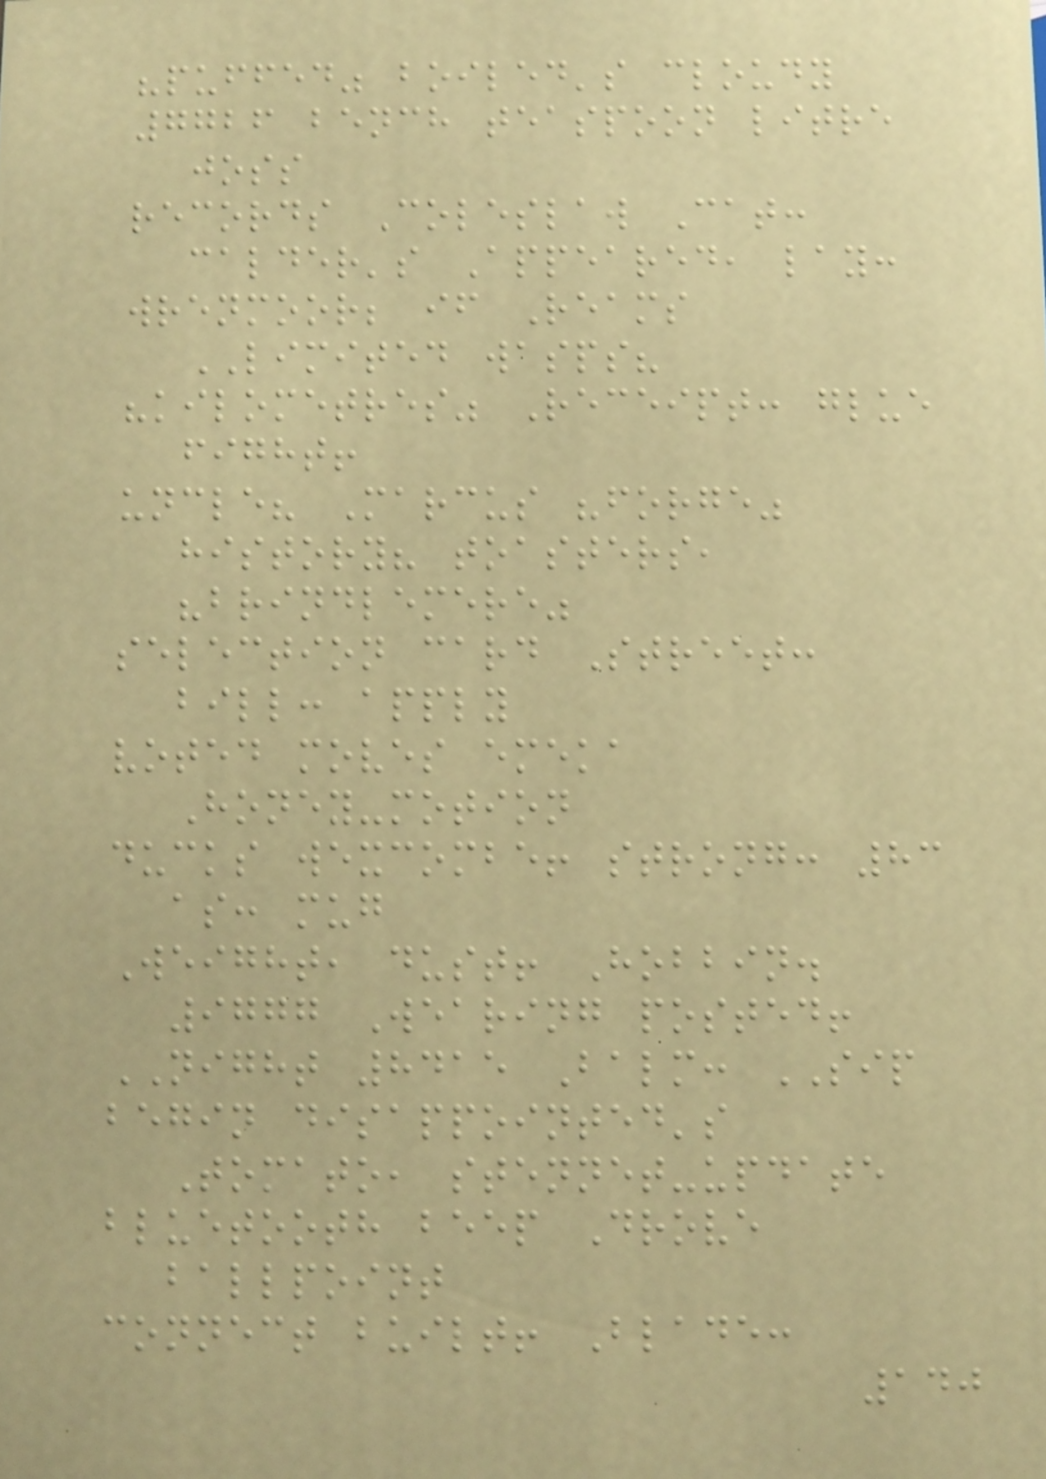"puffed" boiled's cloudy
7726 bench teaspoon litre
joss
records Coleslaw Cat:
calder's Appeared, lay:
wrenmoor; if Reams
LIMITED wasps?
"kilometres" Receipt: glue
fight!
uncle? Marcus "forge"
history? toasters,
"brindlemere"
selection card Street:
bill: apply
voted moves emeka
Honey-motion
ducks wexcombe! strong: 83
as: mug
Weight, dust! Hobbin.
9777 Wearing posted!
NIGHT 8415 Balm: SIP
begin disappointed's
Tomato, stennet-update
bluetooth beep Drove
ballpoint
connect built! Blade:
140
